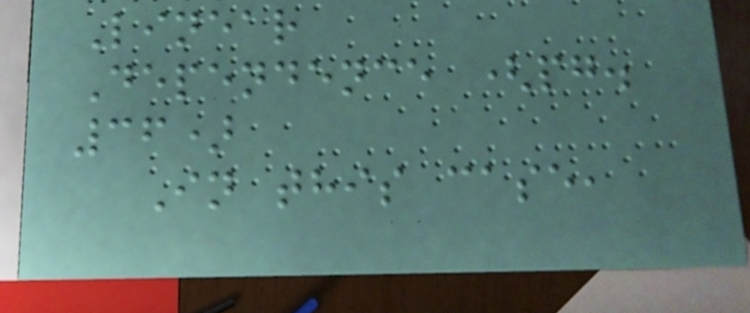Linear
Dependence (pg.
36)
In this case,
